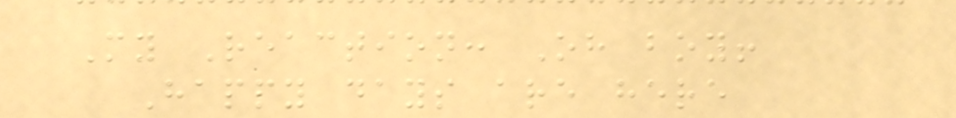My Reaction: Oh boy!
Happy days are here
